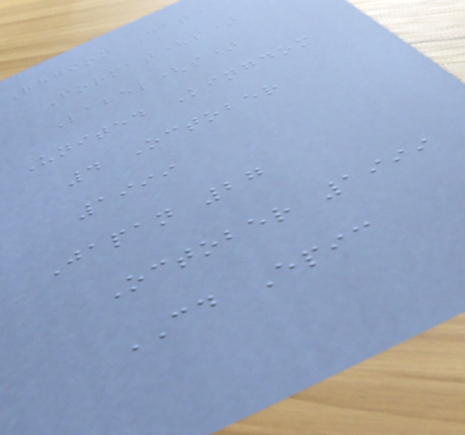Region Date
Format(s)
Label(s)
United Kingdom
4 October
1999
Japan 27
October 1999
CD Epic
